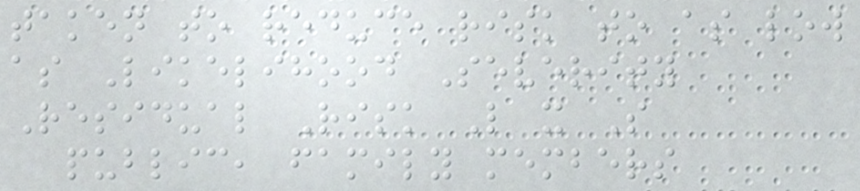taken to reduce risk to as low
as Likelihood Severity
Residual Risk L x S
public, family members
